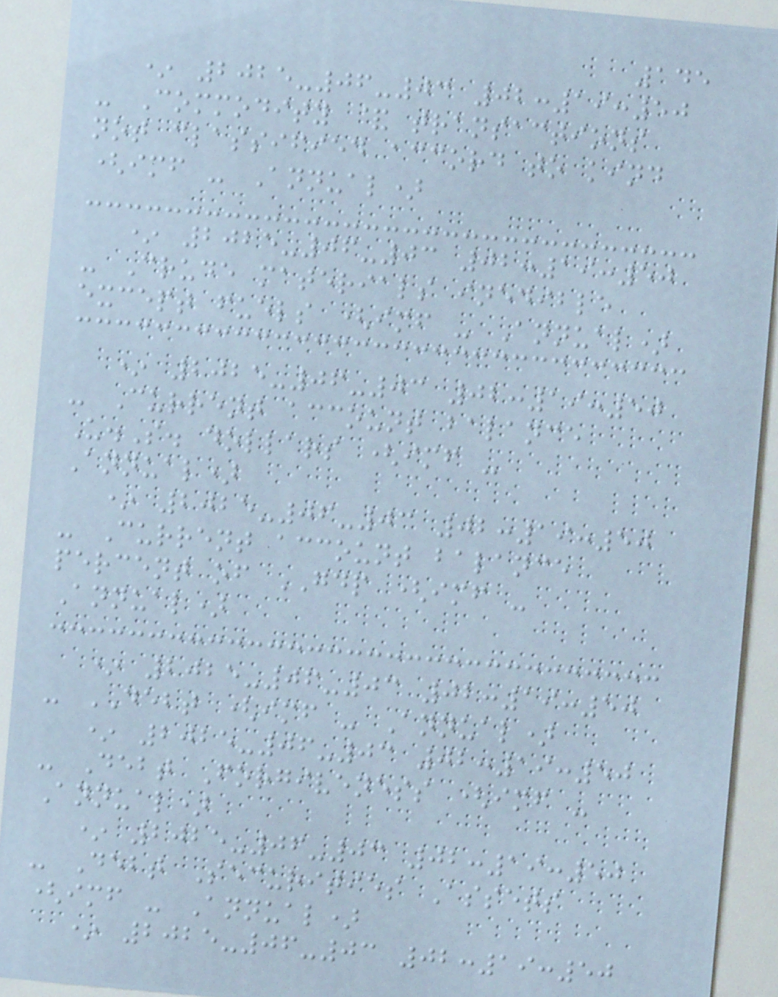145
* 2025-06-03 02:19:50
- Commodity & transactions
not classified accord to kind
(imf - Annual)
* 2025-06-03 02:19:50
- Crude materials inedible
except fuels (imf - Annual)
* 2025-06-03 02:19:50
- Current account balance
U.S. dollars (imf -
Annual)
* 2025-06-03 02:19:50
- Current account balance
percent of GDP (imf -
Annual)
* 2025-06-03 02:19:50
- DEBT (imf - Annual)
* 2025-06-03 02:19:50
- Debt Forgiveness (imf -
Annual)
* 2025-06-03 02:19:50
- Debt Securities Assets
(imf - Annual)
* 2025-06-03 02:19:50
